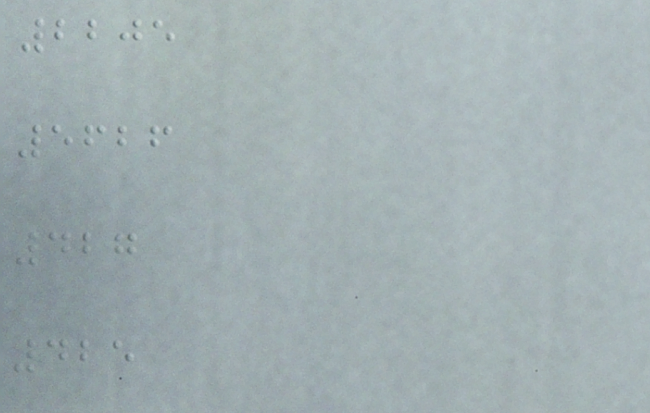2205
5626
427
425
